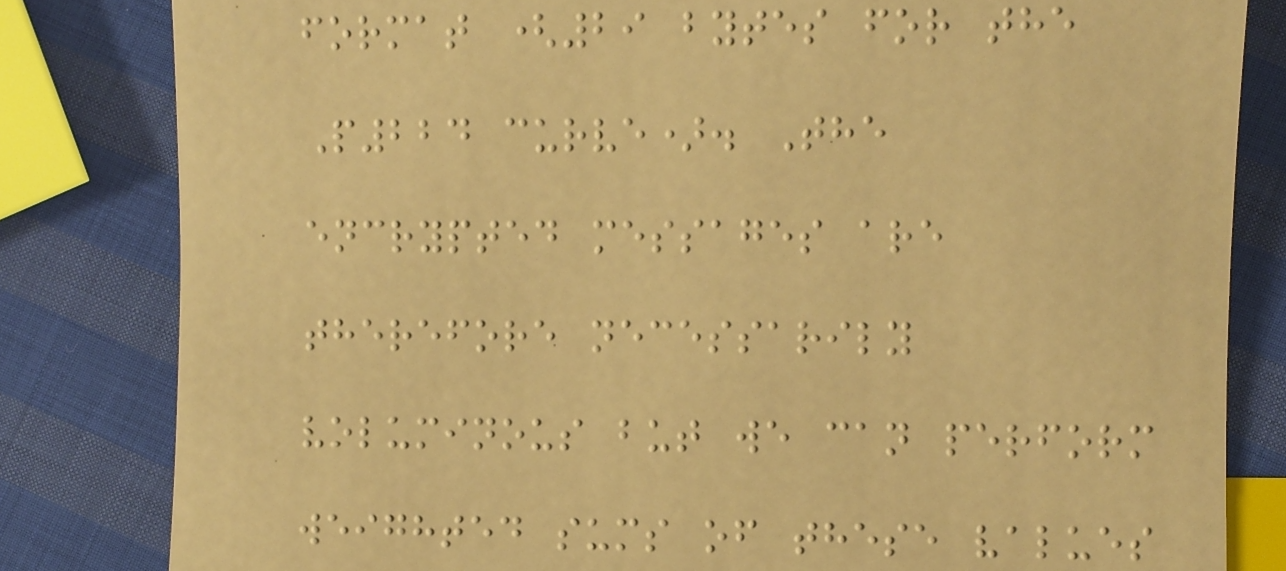format (29 bytes for the
P224 curve). The
encrypted messages are
therefore necessarily
voluminous but we can perform
weighted sums of these values
